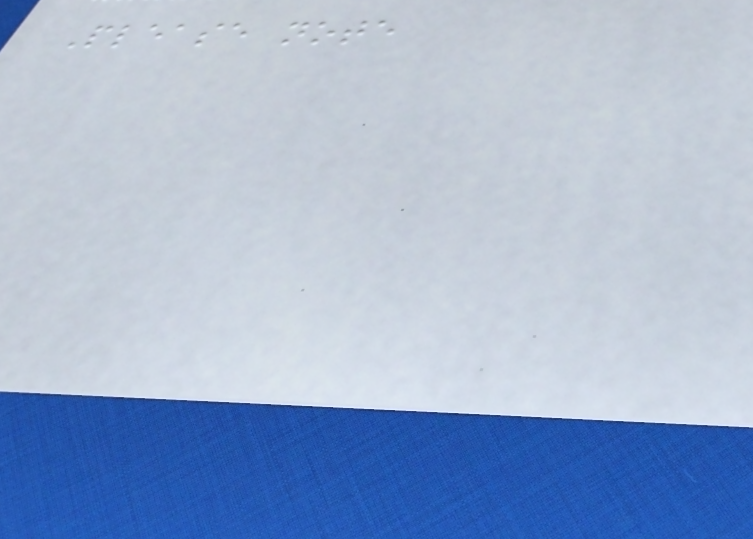Please note
